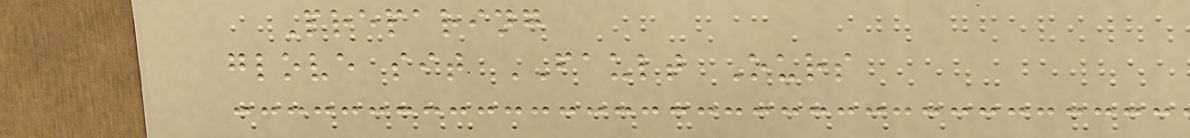Preparing
glove sit FAULT Ours
